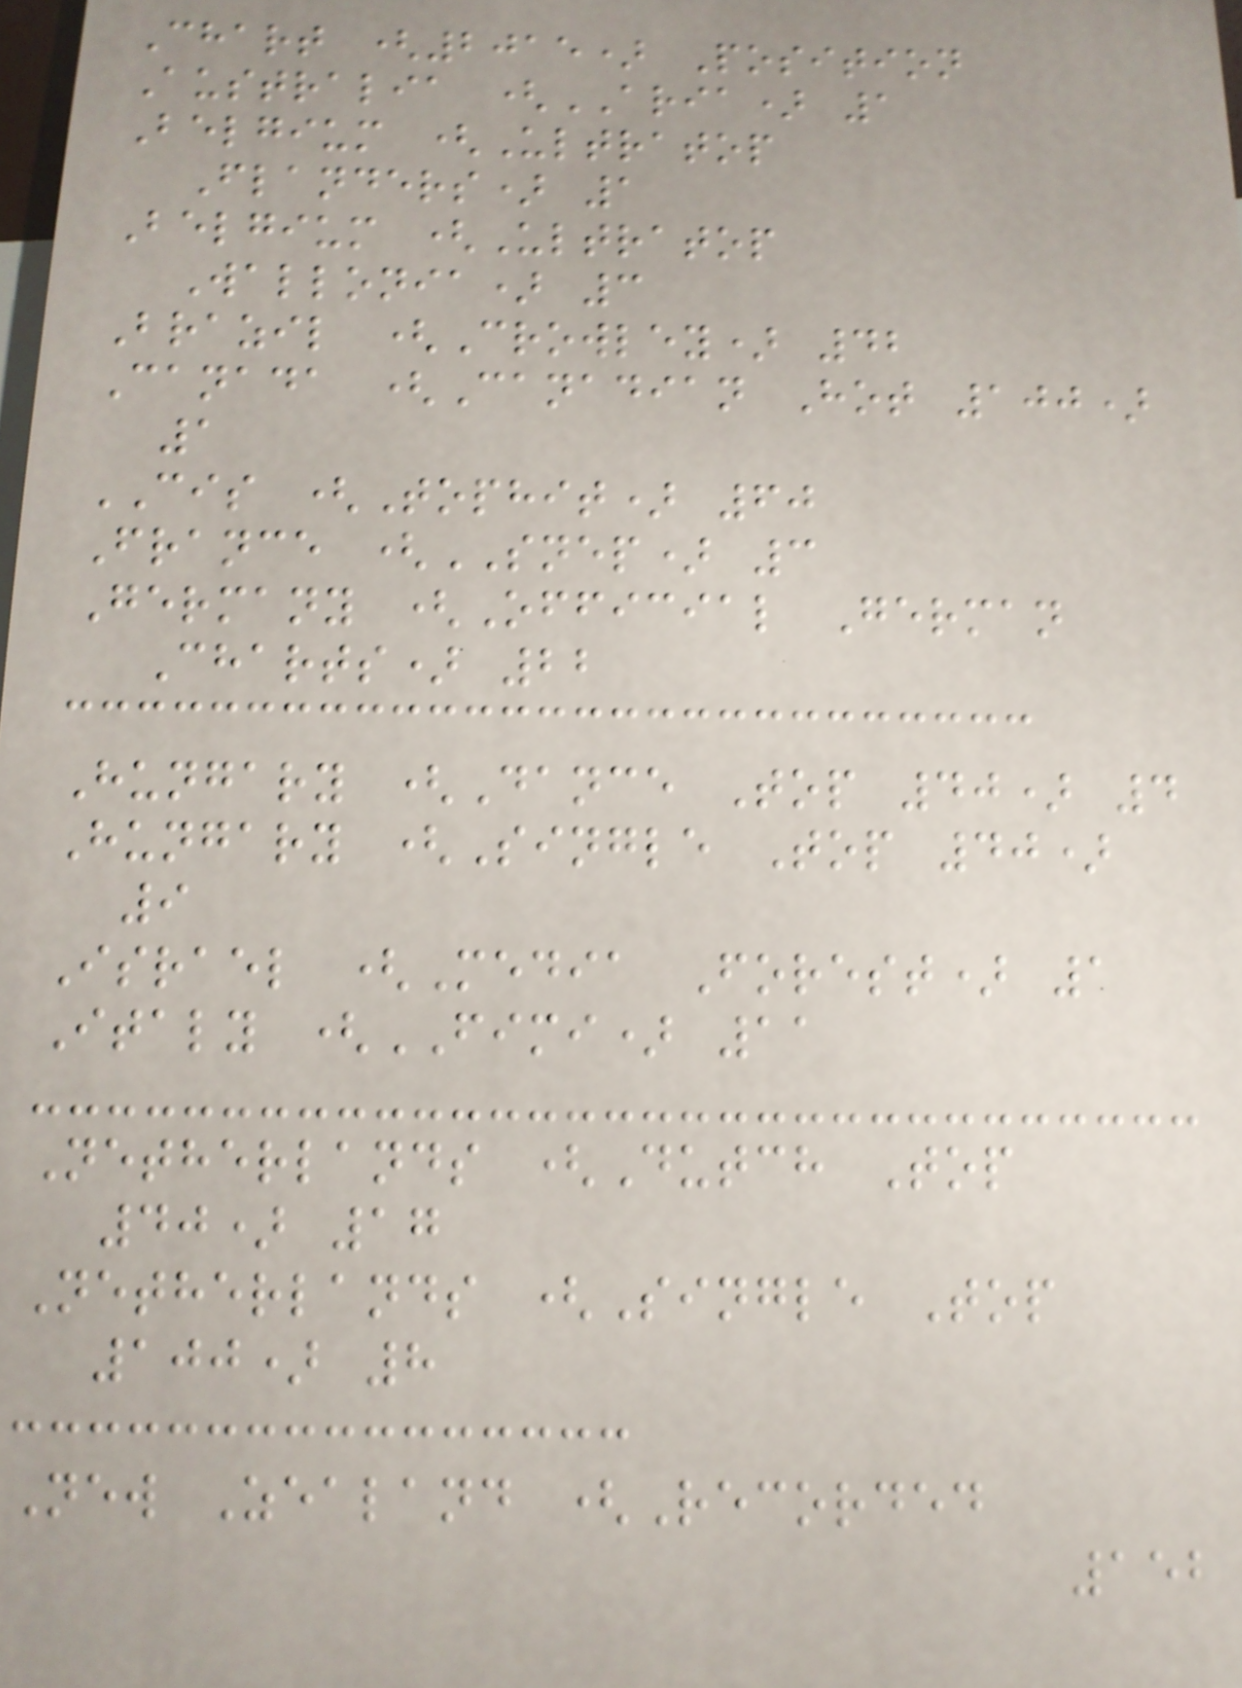Chart (2015) Position
Australia (ARIA) 1
Belgium (Ultratop
Flanders) 1
Belgium (Ultratop
Wallonia) 3
Brazil (Crowley) 42
Canada (Canadian Hot 100)
1
CIS (Tophit) 60
France (SNEP) 3
Germany (Official German
Charts) 22
Hungary (Dance Top 40) 4
Hungary (Single Top 40)
9
Israel (Media Forest) 1
Italy (FIMI) 11
Netherlands (Dutch Top
40) 17
Netherlands (Single Top
100) 8
New Zealand (Recorded
152
